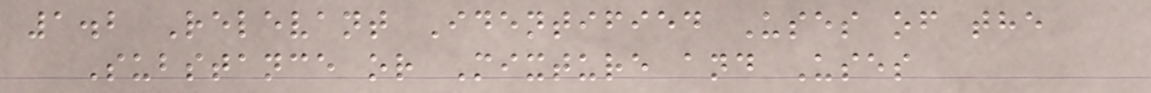1.2 Relevant Identified Uses of the
Substance or Mixture and Uses
